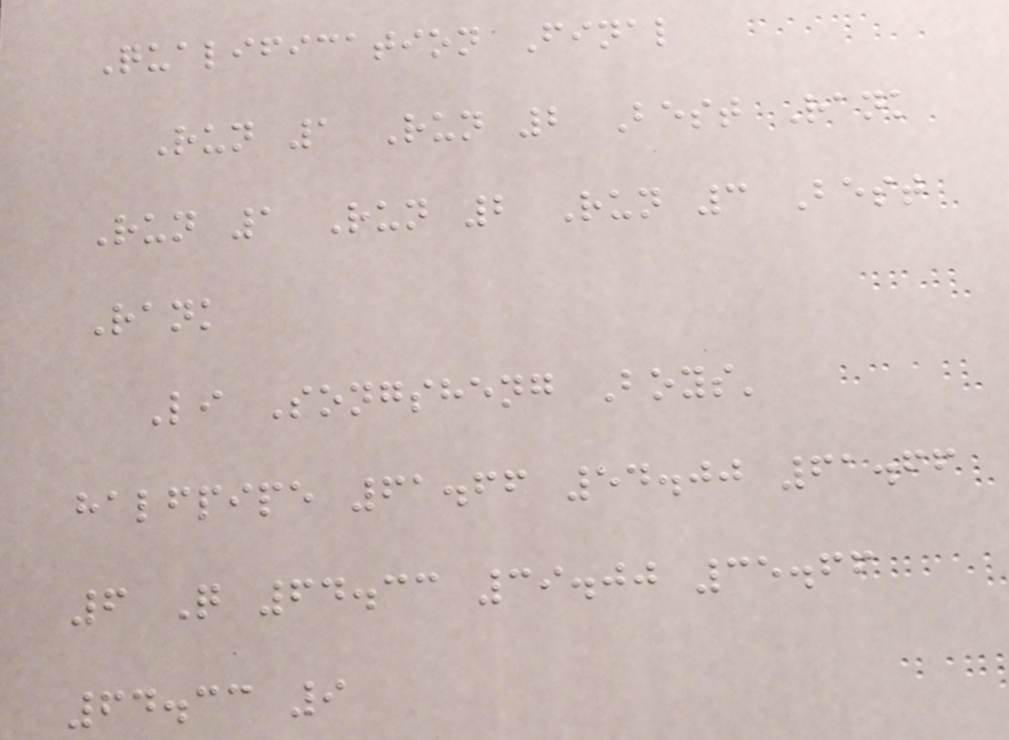Qualification Final
Run 1 Run 2 Best Rank
Run 1 Run 2 Run 3 Best
Rank
Li Songsheng Boys'
halfpipe 61.66 54.00 61.66
6 Q 64.33 39.00 35.66
64.33 9
